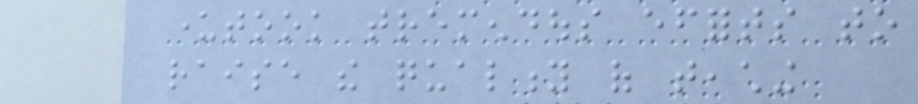undertook tremendous efforts to
raise the quality of teaching
